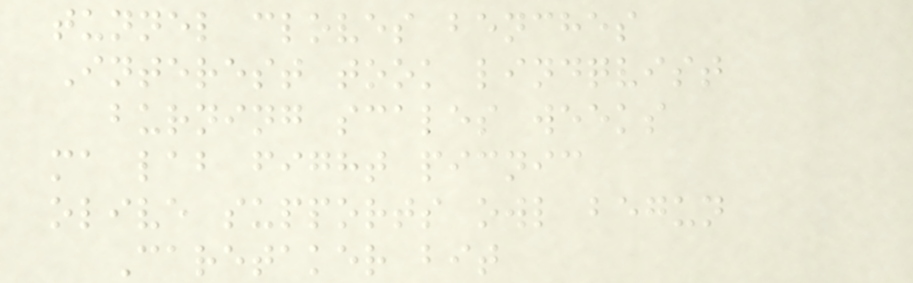tunnel cloves benches
Interest took lindqvist
burning scales weeks
ma lab fight picnic
olive supports owl begun
Caretaker bit
